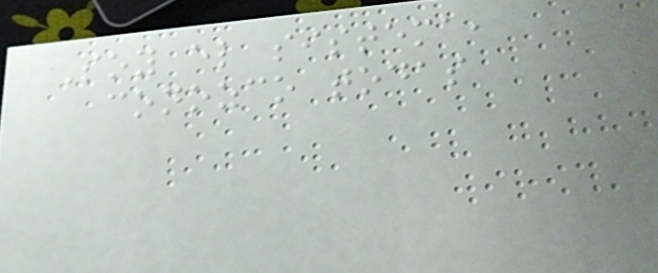Soy el sistema,
conozco todas
